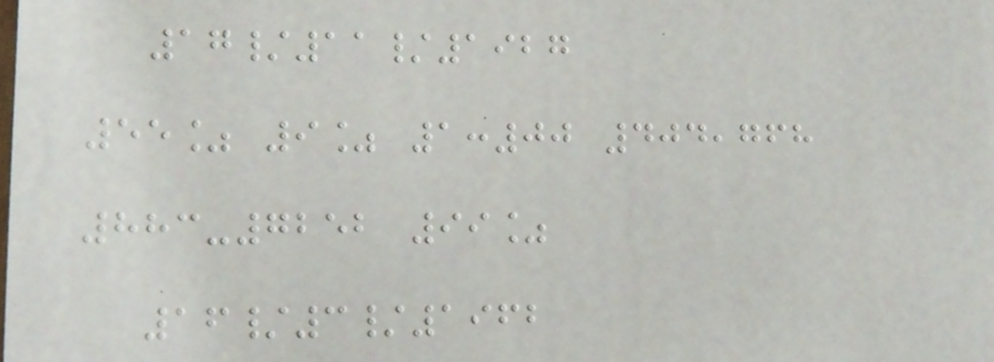17/11/1927
55% 9% 1:00 404,768
883-7252 99%
16/3/1962
